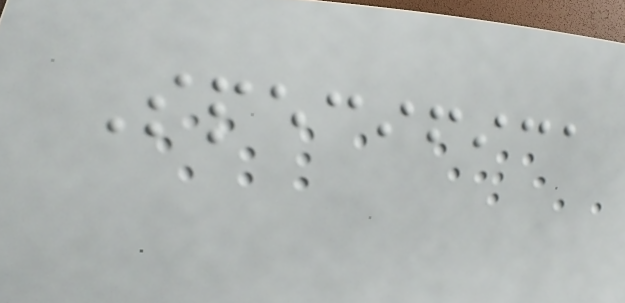Specifica
